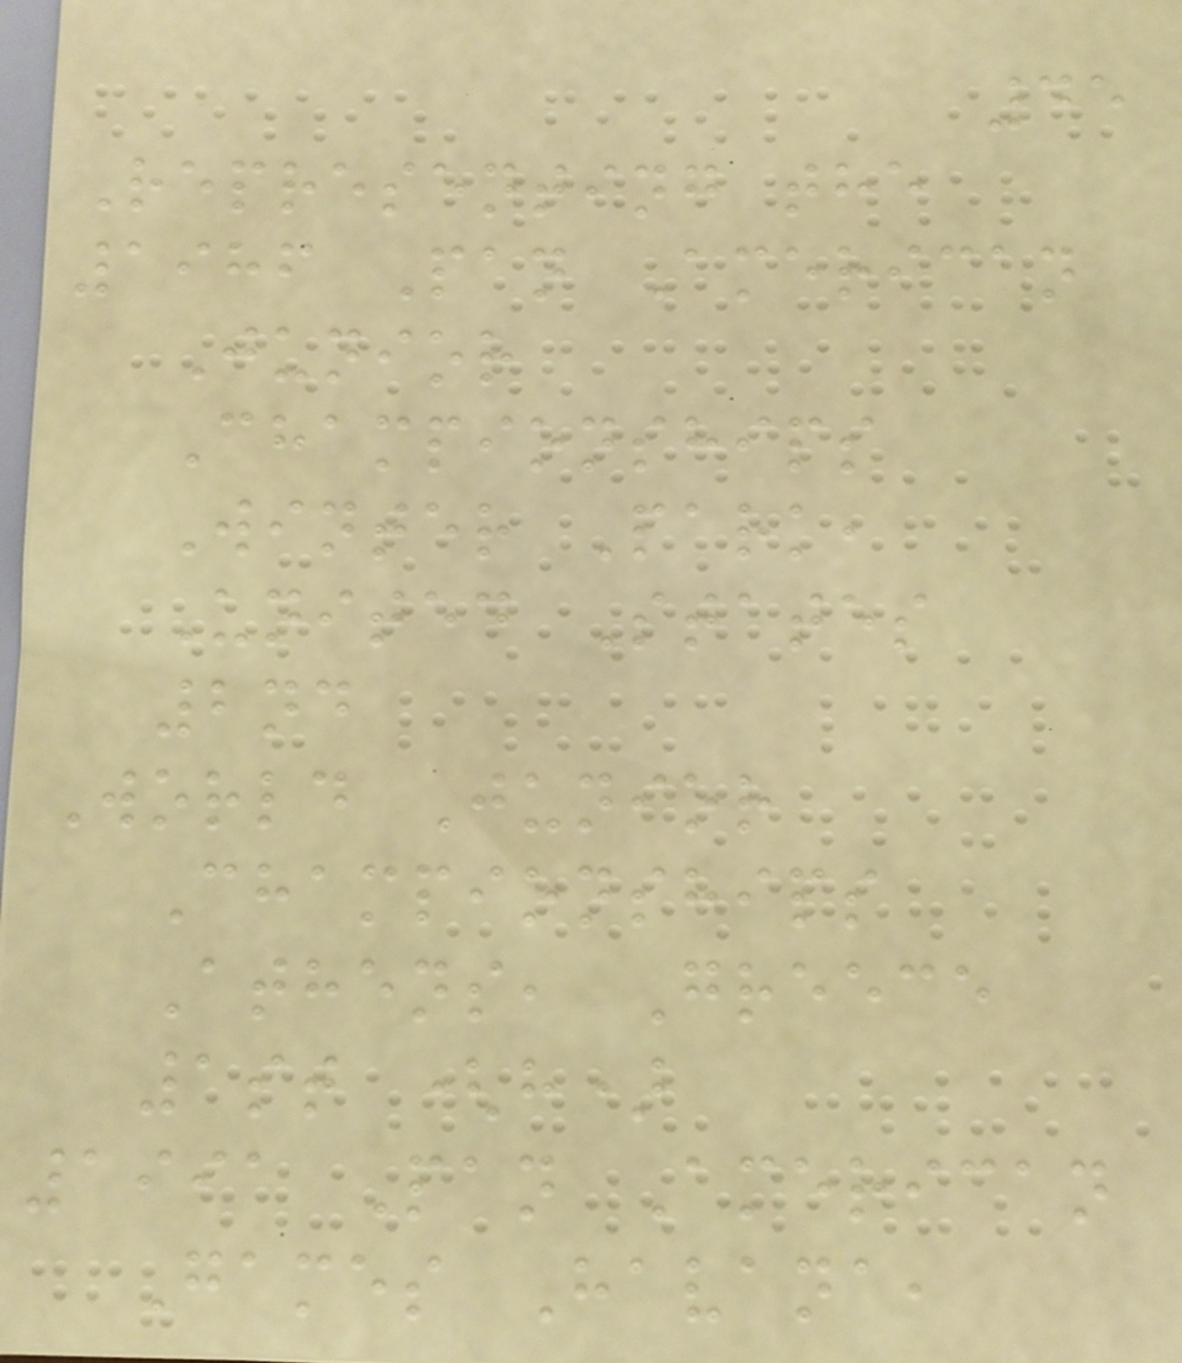45
Representing the
1986 Pan American
Junior
Championships
Winter Park,
United States
2nd
World Junior
Championships
Athens, Greece
1st (h)
1991 Pan American
Games Havana,
